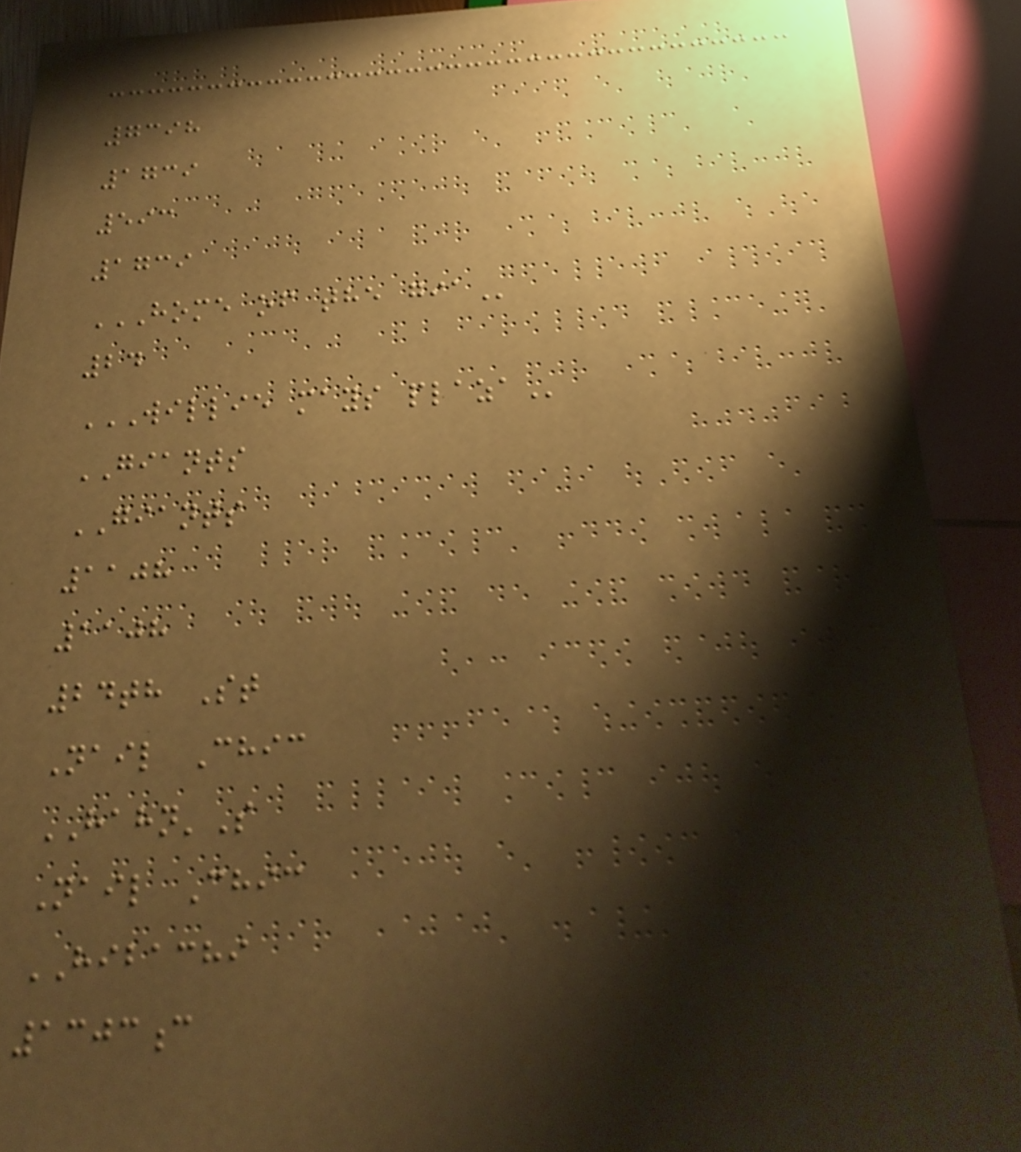7398
1739
593
1739
HOME OF THE GIA
24
WILLIE MAYS PLAZA
GIANTS
GIANTS
1108
1108
24th St
Nail Chic
HAHN'S
Nail Chic
HIBACHI
1303c
